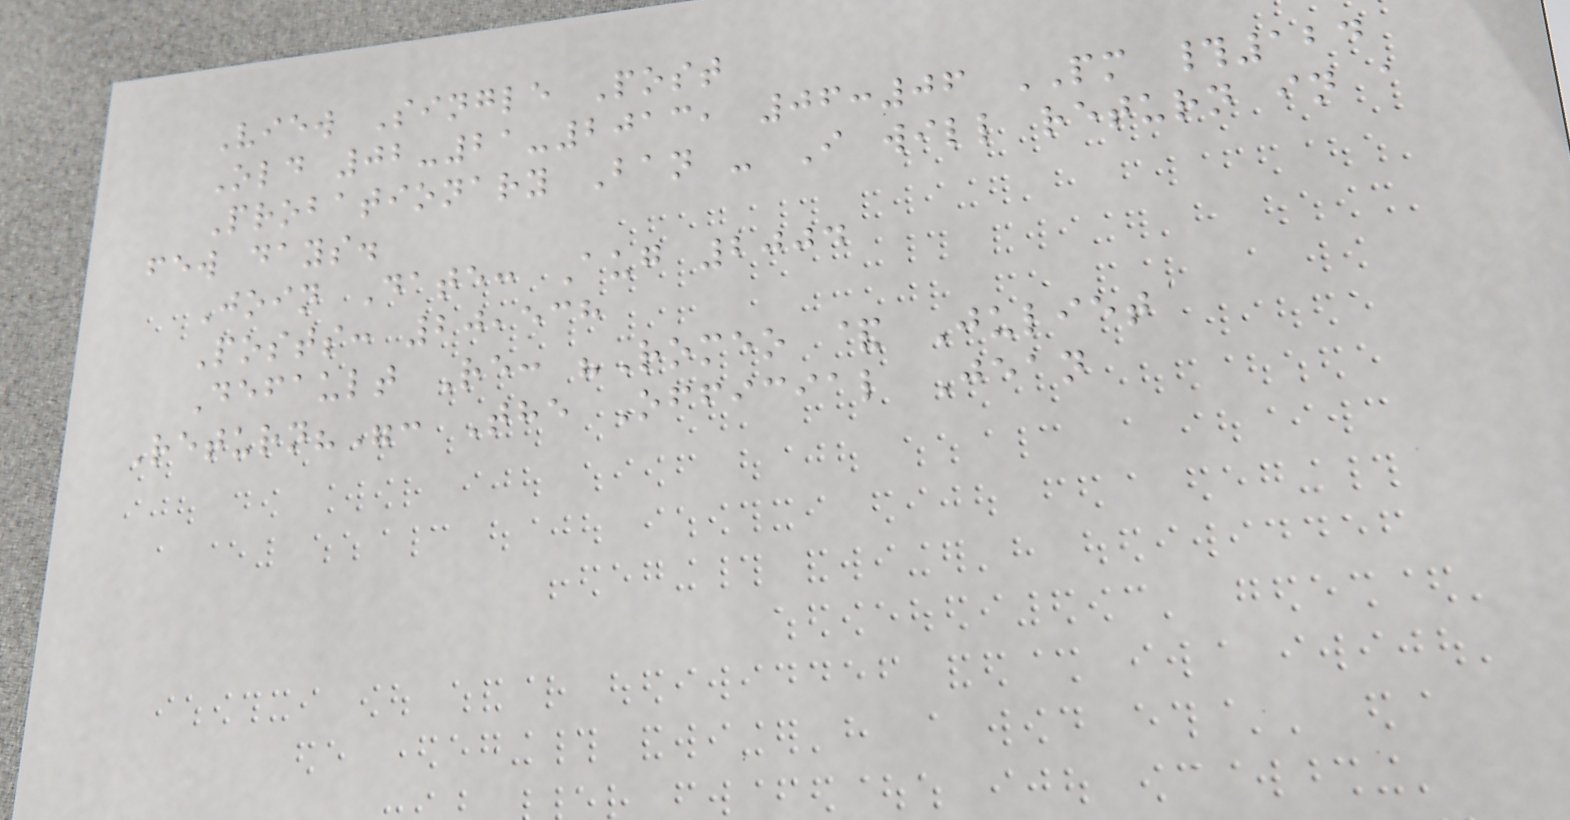View Single Post
Old 02-21-2013, 06:06 PM #124
Probationary Ban - I will return in a
few days.
Join Date: Aug 2004
Posts: 20,538
Default Re: "Romeo & Juliet
Return?": The Official Jean
